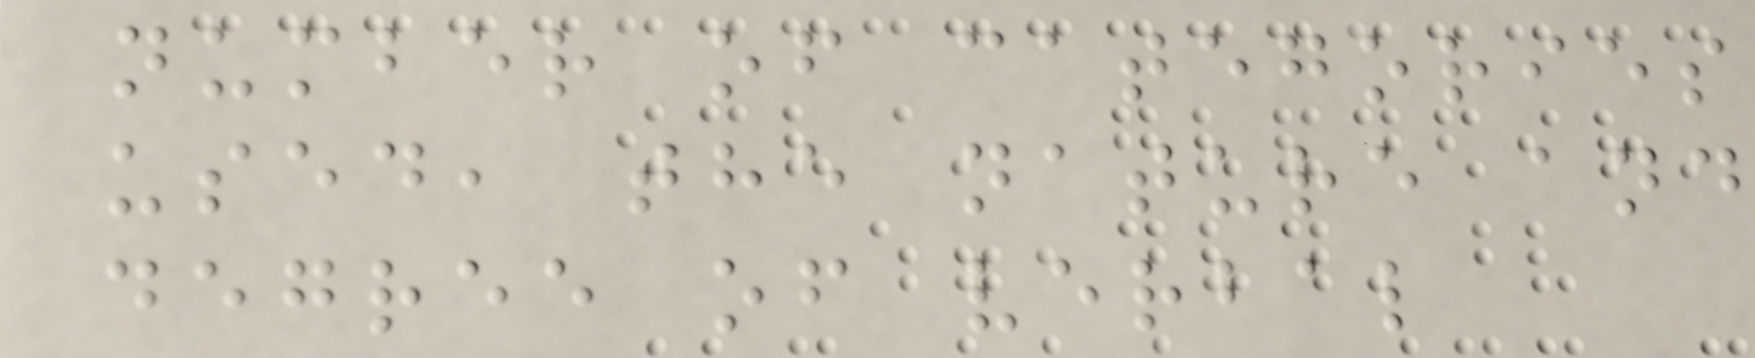number of categories
used, the nature and
degree of verbal
